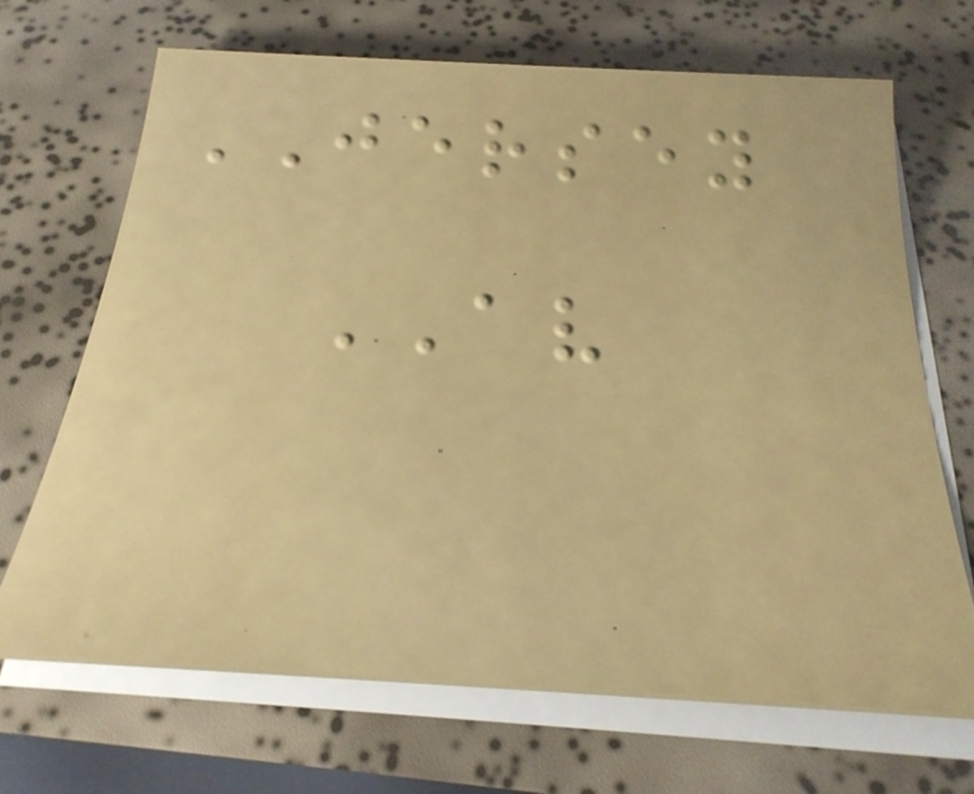JERSEY
AV
